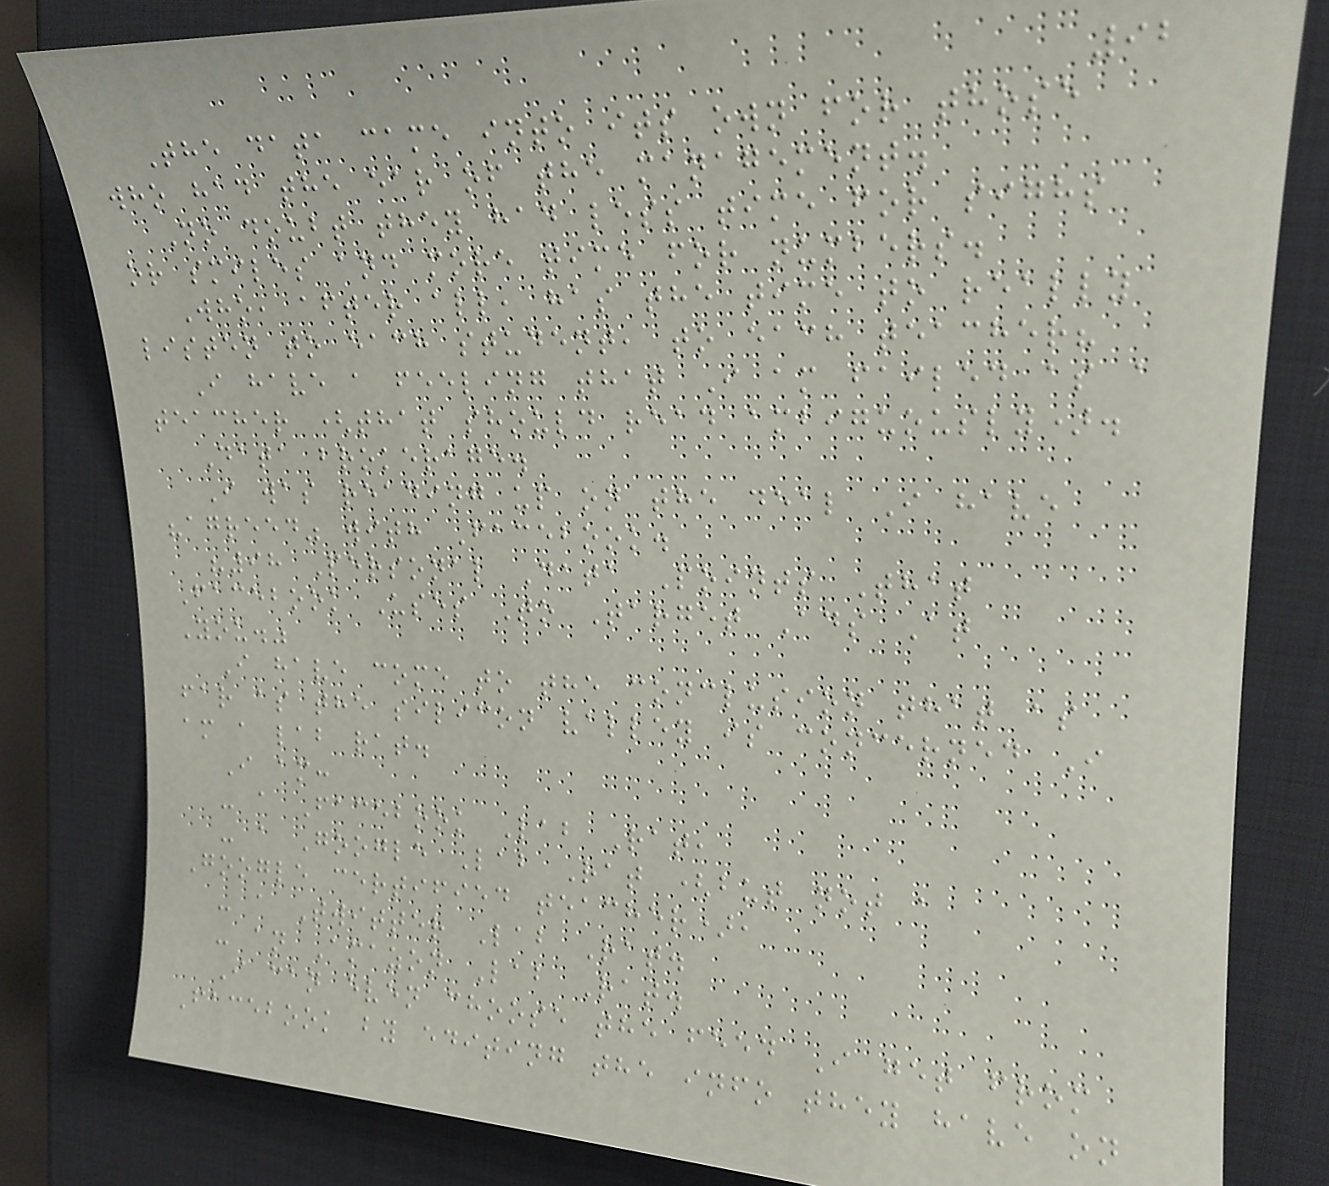92
The data came into its own for those
who had the ear of the management.
No doubt they had less time for sighs
or smiles and more time for numbers.
Who, after all, has the time to really
listen to each student, to each teacher?
I have a feeling that I am failed as a
teacher (that should read ambiguously).
Data brokerage.
I was reading up on the deal I have
"agreed" with Facebook.
"98 Personal Data Points That
Facebook Uses To Target Ads At
You."
I have come to the conclusion that as
far as the silicon valley is concerned I
am a lab rat.
I am:
- a Facebook Lab Rat,
- a Google Lab Rat (but not a
Google certified teacher),
- a Twitter Lab Rat.
- an Amazon Lab Rat.
I can even choose the feed I get from
Facebook by editing the info they have on
